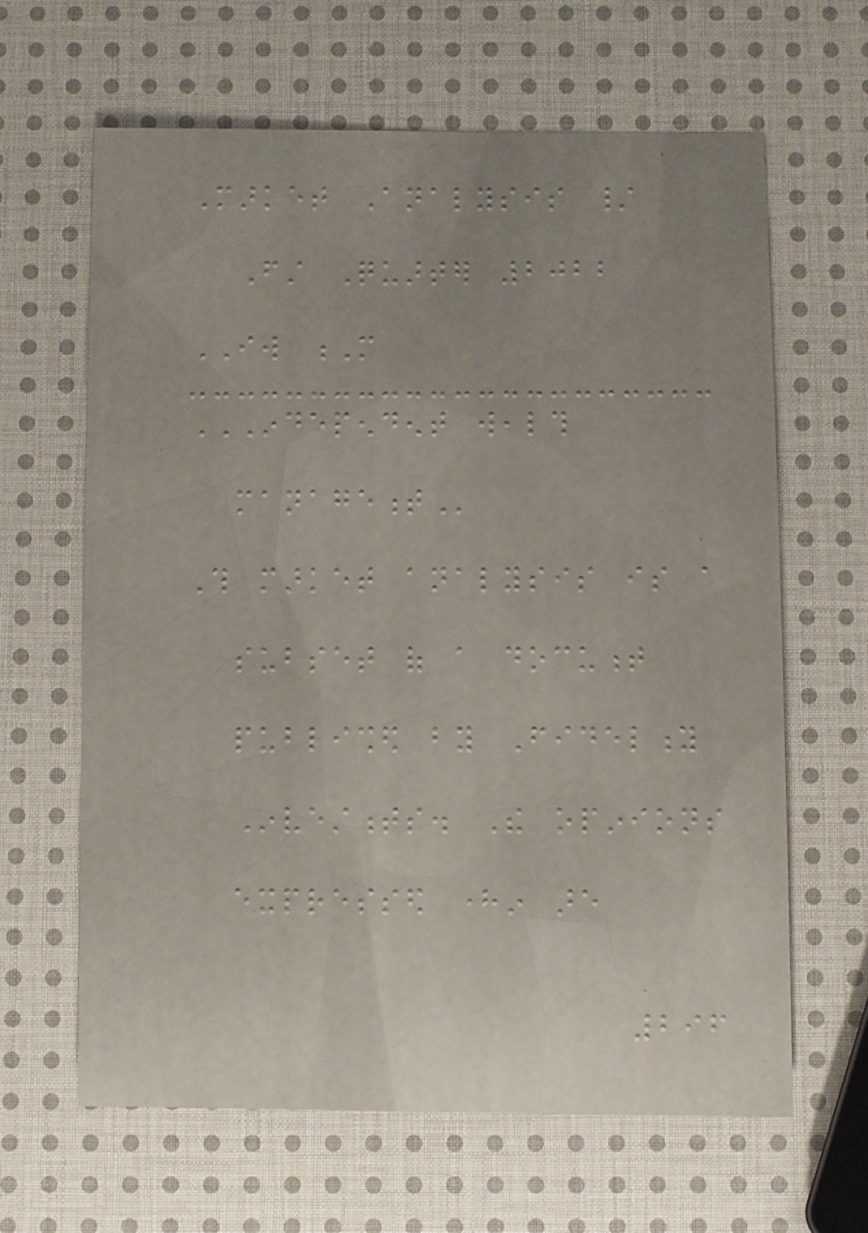Market Analysis /
First Quarter 2022
IW M
INDEPENDENT WEALTH
MANAGEMENT
This market analysis is a
subset of a document
published by Fidelity
Investments. The opinions
expressed herein are
296
